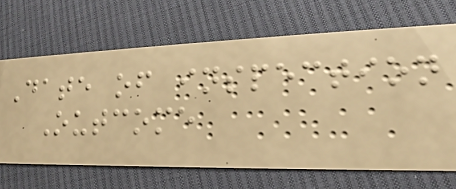Date of inspection
Outcome
